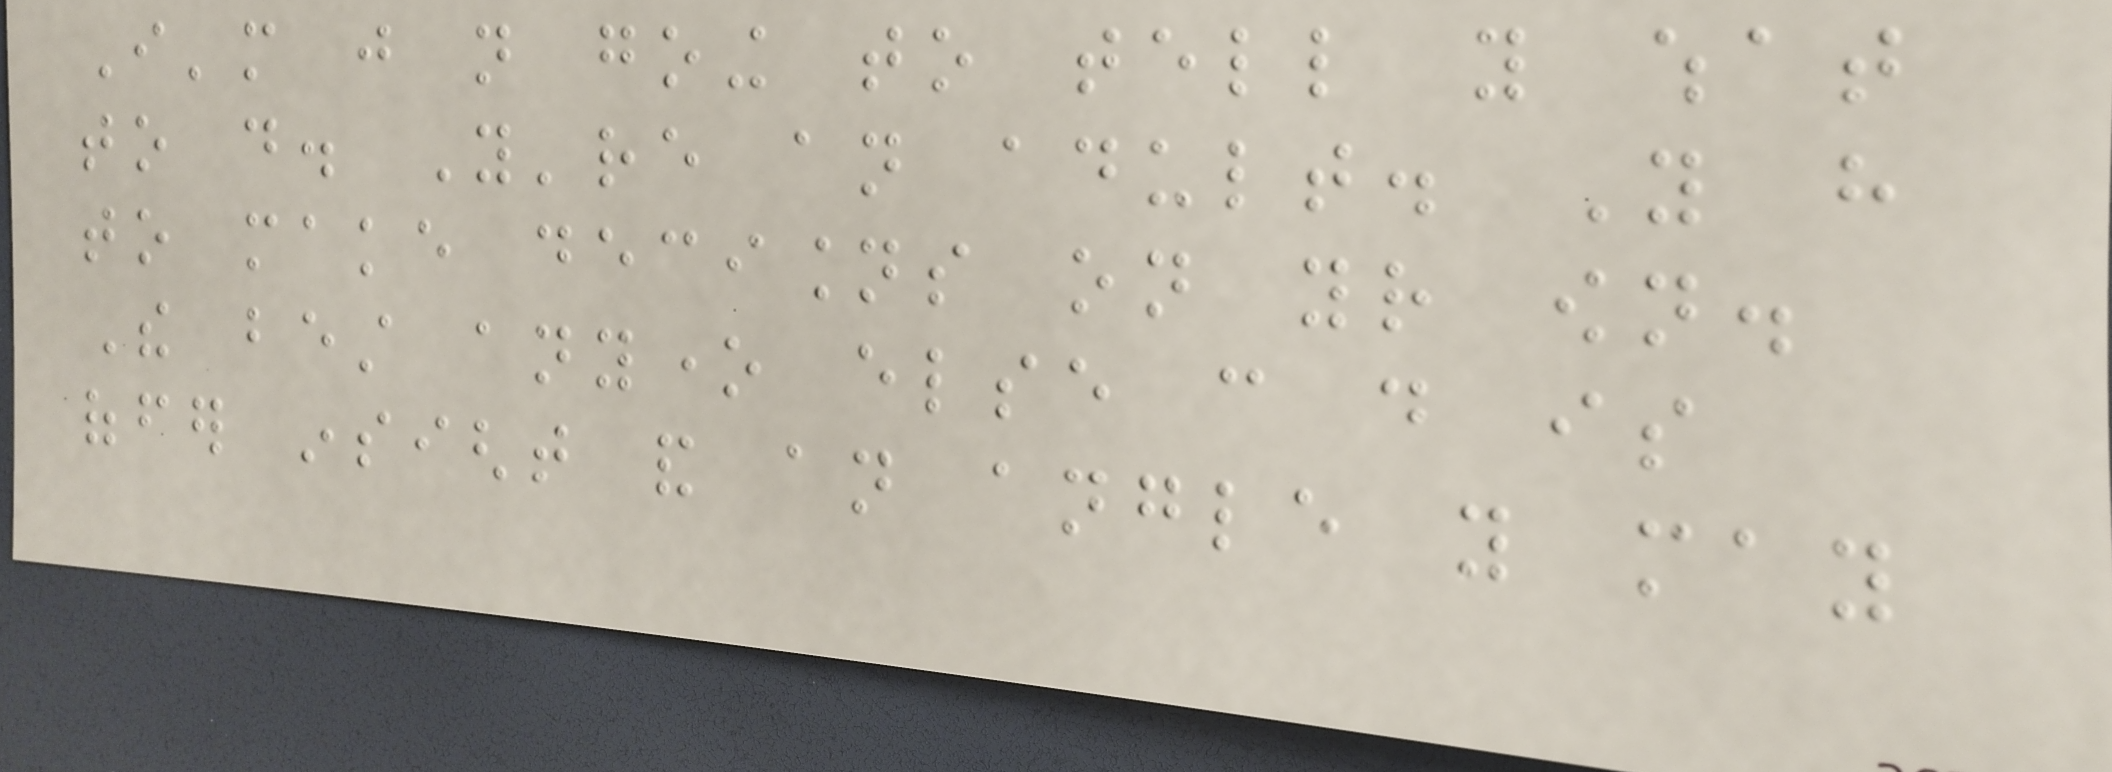I'm just not going to tell you what
to do. You're an adult. You have
to make decisions on your own.
The best anyone else can do is
offer insight and an angle you may
